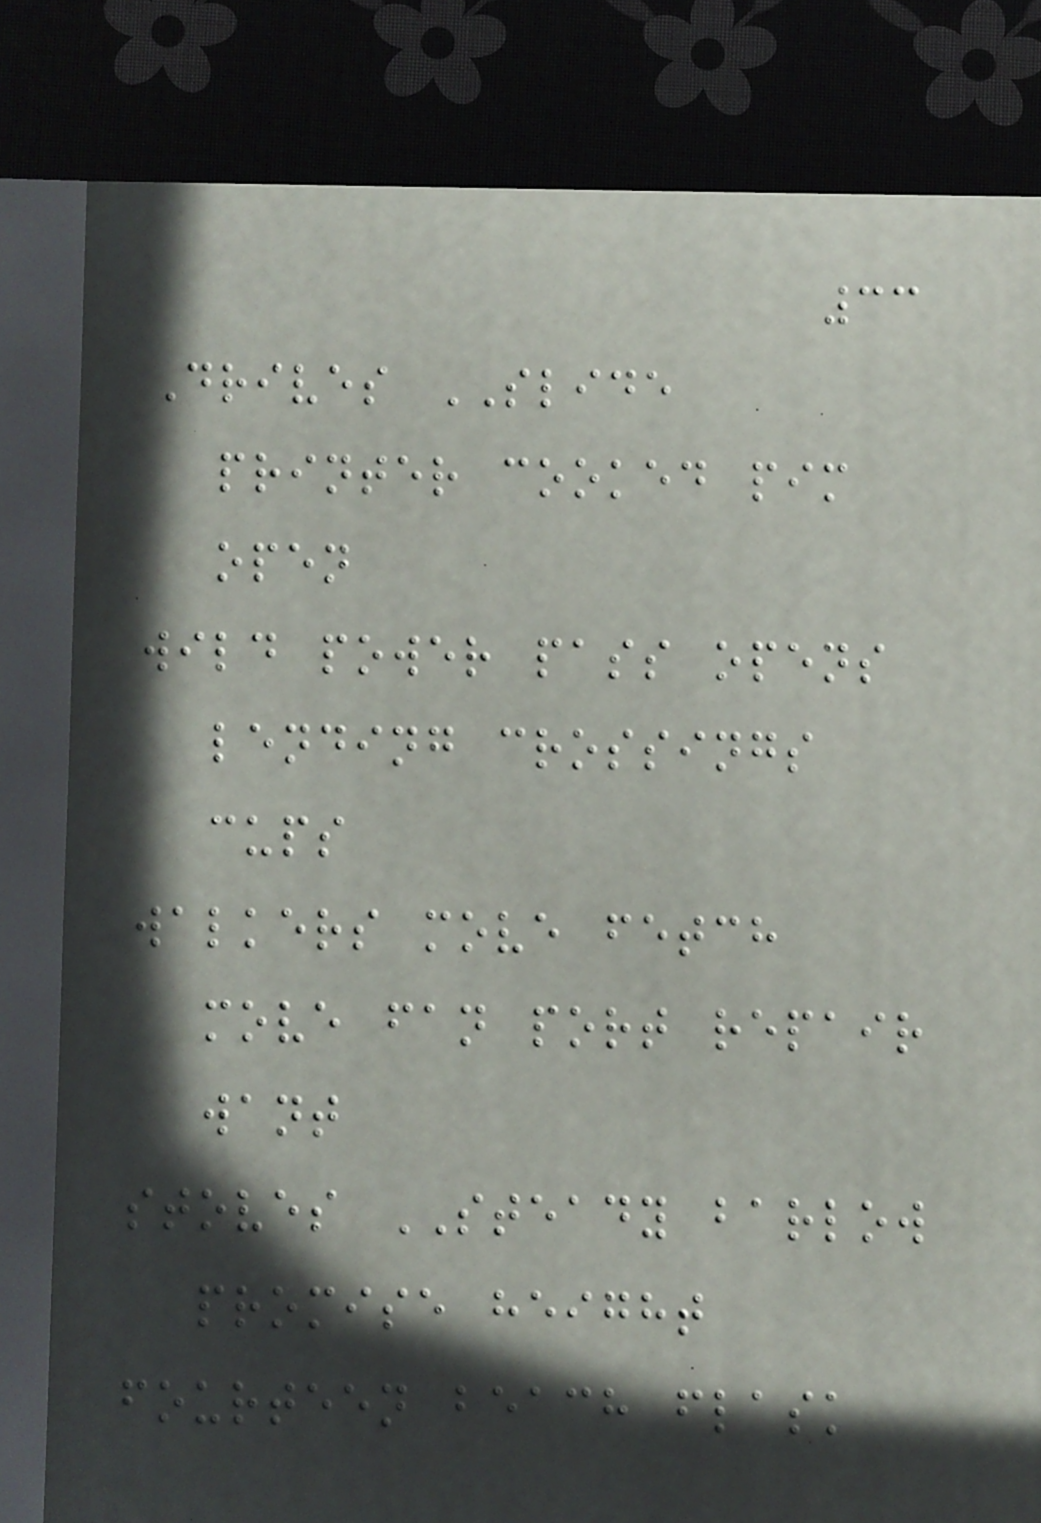33
Drives SLIDE
printer cooked pim
open
wild power pass opens
lending crossings
cups
walkers move fetch
move fan port repair
want
stoves STEADY barlow
promise height
fourteen beach flask
